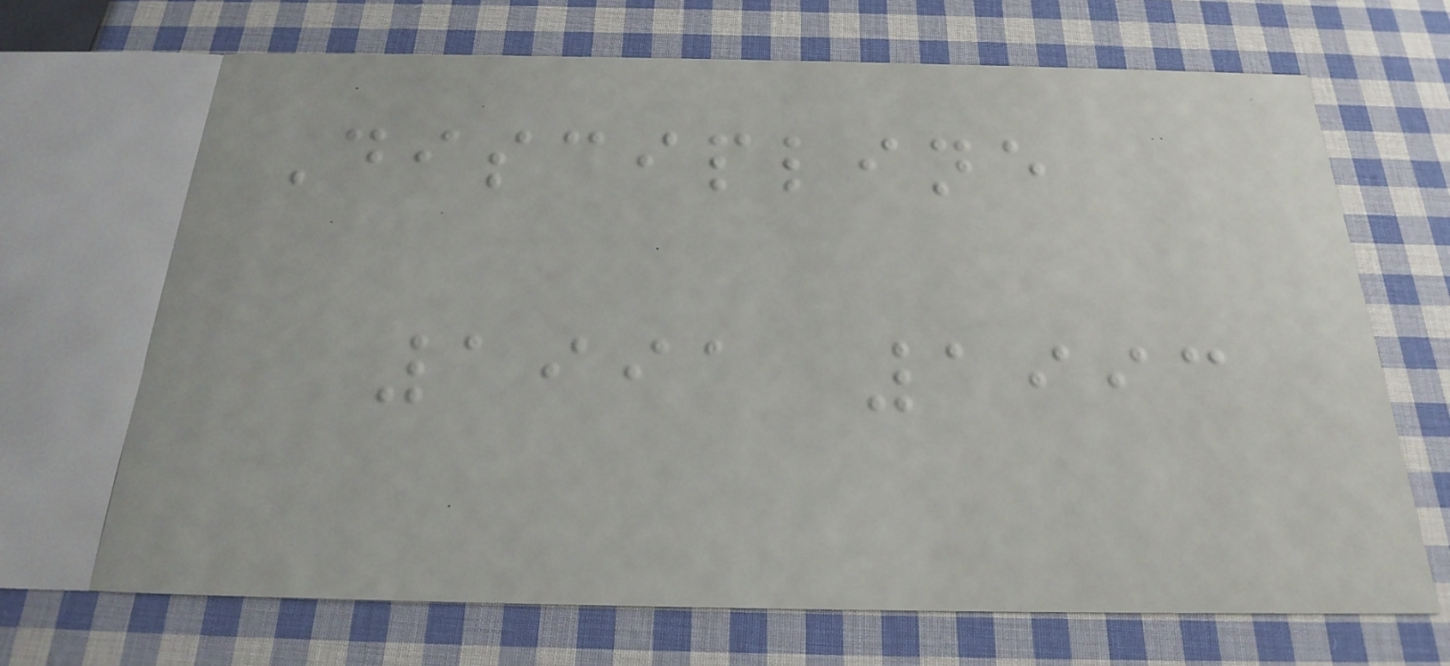Discipline
1991 1993
